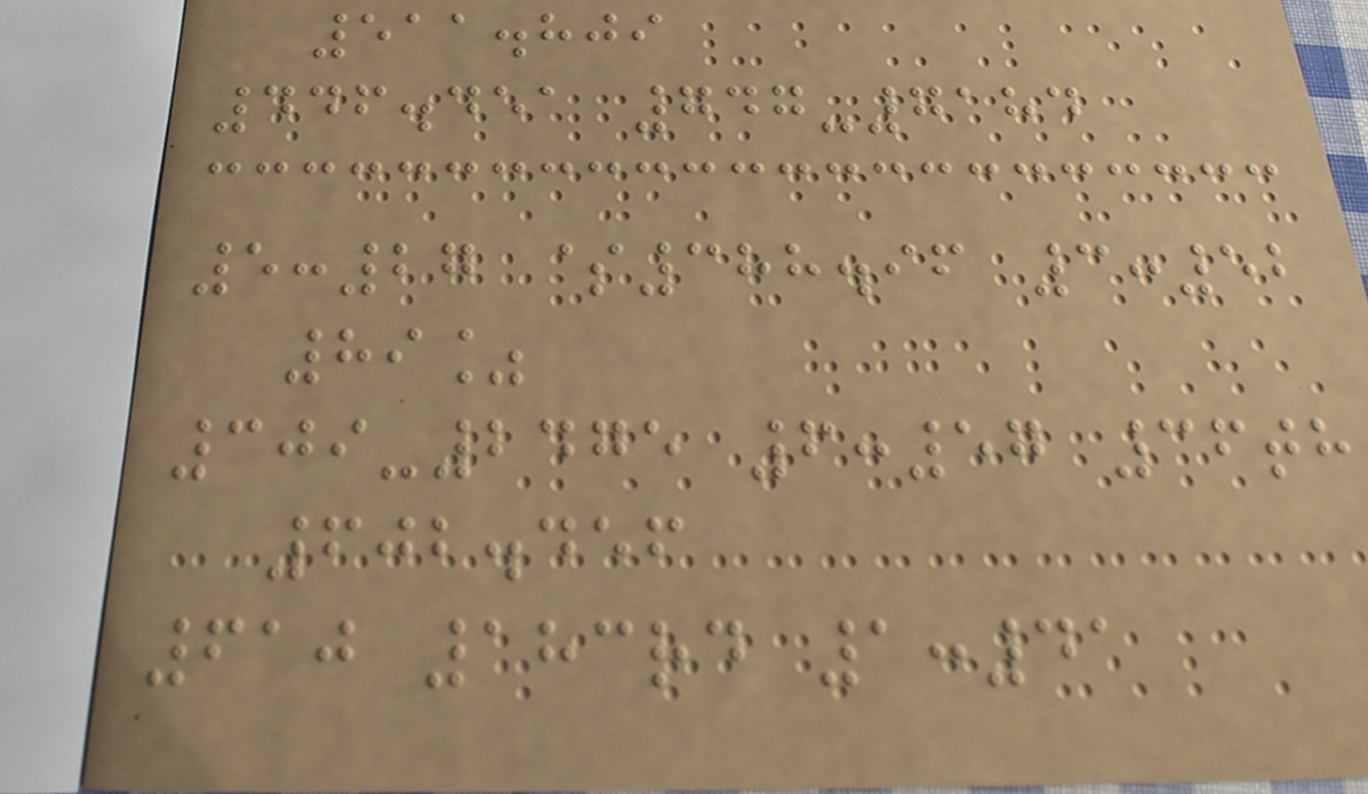511.809
446.451 747-7184
5:27 $388.96 3:52
89%
309-2475 6:57 36th
602.456
610 183rd 1:41
